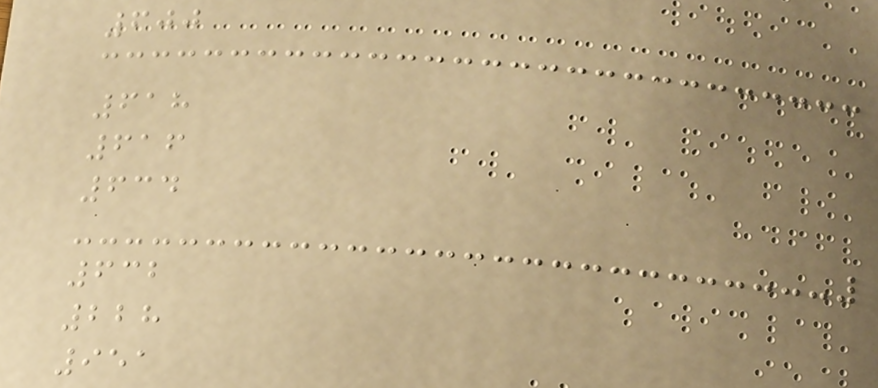600
618
616
634
632
228
951
